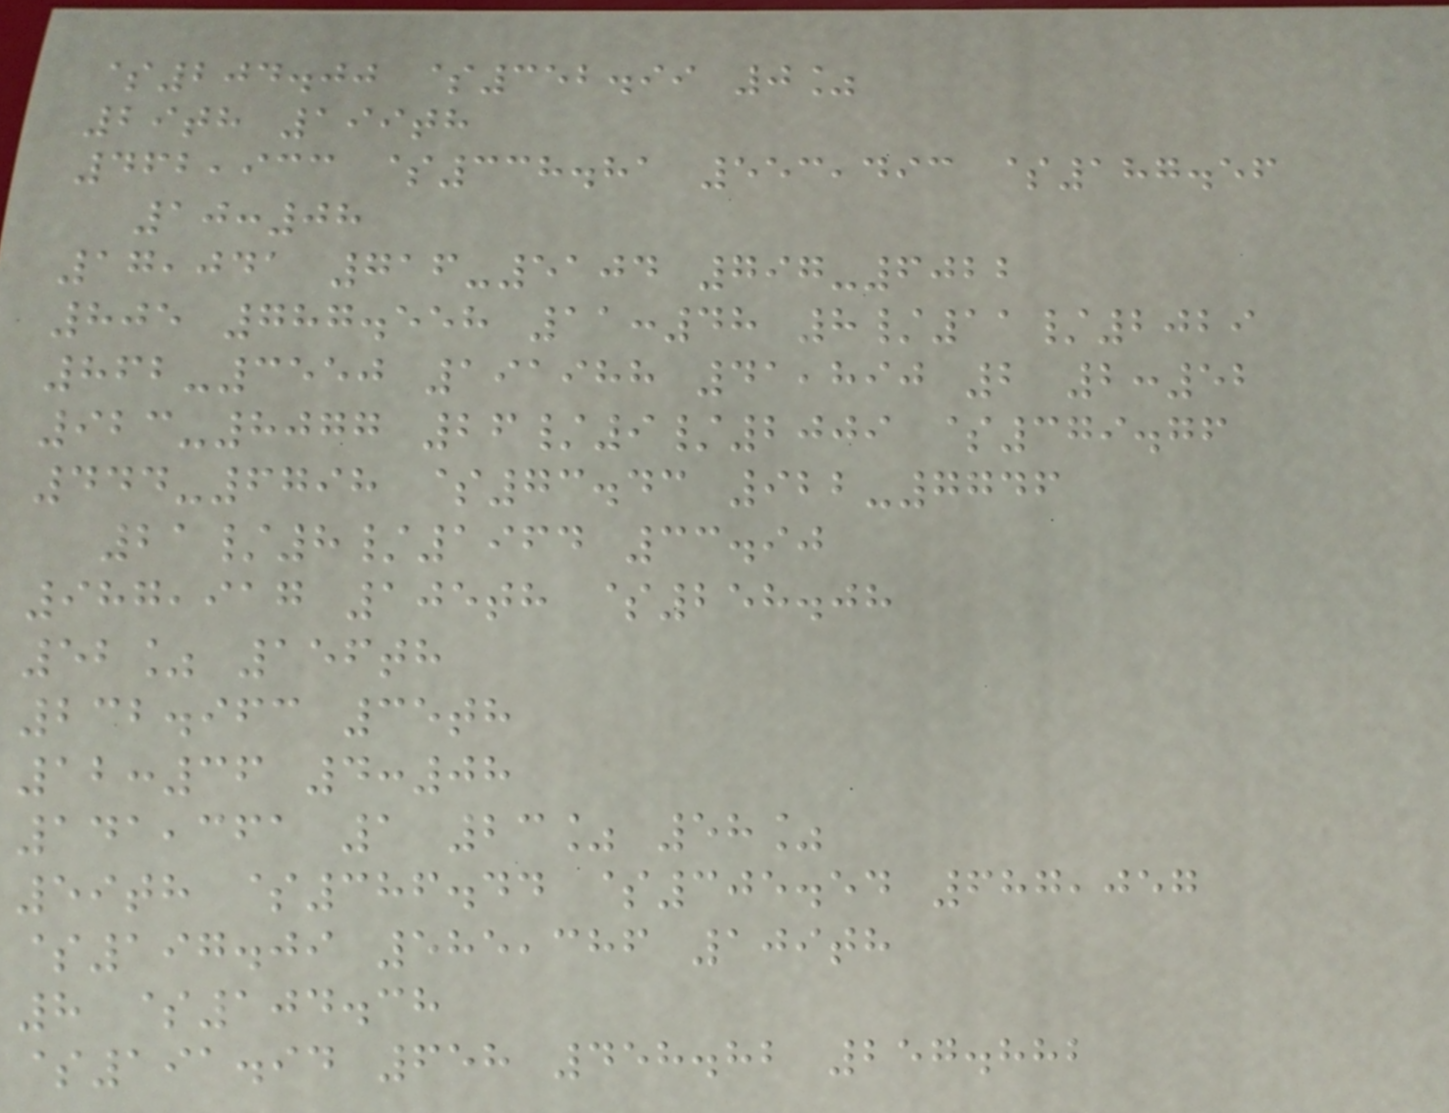$204.00 $352.99 0%
29th 199th
462,933 $338.81 553,493 $187.56
10:08
17,041 716-5104 797-6022
805 787.558 11:48 8/11/2029
862-3550 191988 41,890 2 2:52
923-8077 26/9/2009 $379.76
444-6798 $73.43 922-7746
21/8/1964 33.90
987,917 105th $258.08
52% 156th
232.963 35th
12:36 4:08
141,361 1 23% 58%
59th $386.44 $305.54 687,057
$197.09 585,386 109th
8 $104.38
$191.94 658 458.82 257.882
